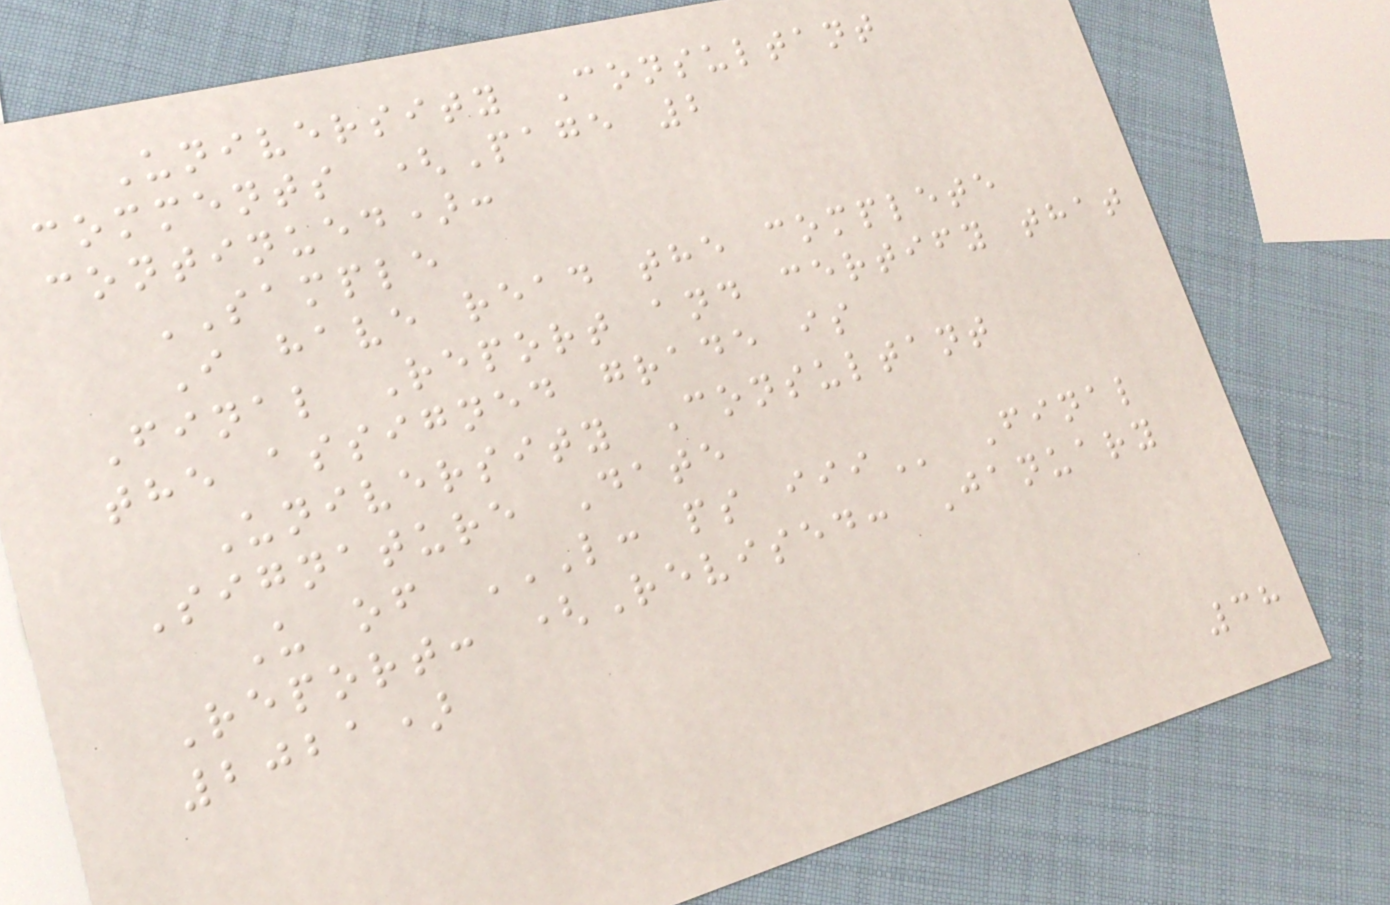University Consultant
comments (Page 2
continued):
SAMPLE
I have read the complete
Final Report and certify that
the assigned grade is
University Consultant
Signature Date
U of L: PS III Final
Report: (Revised: January
2021)
38
